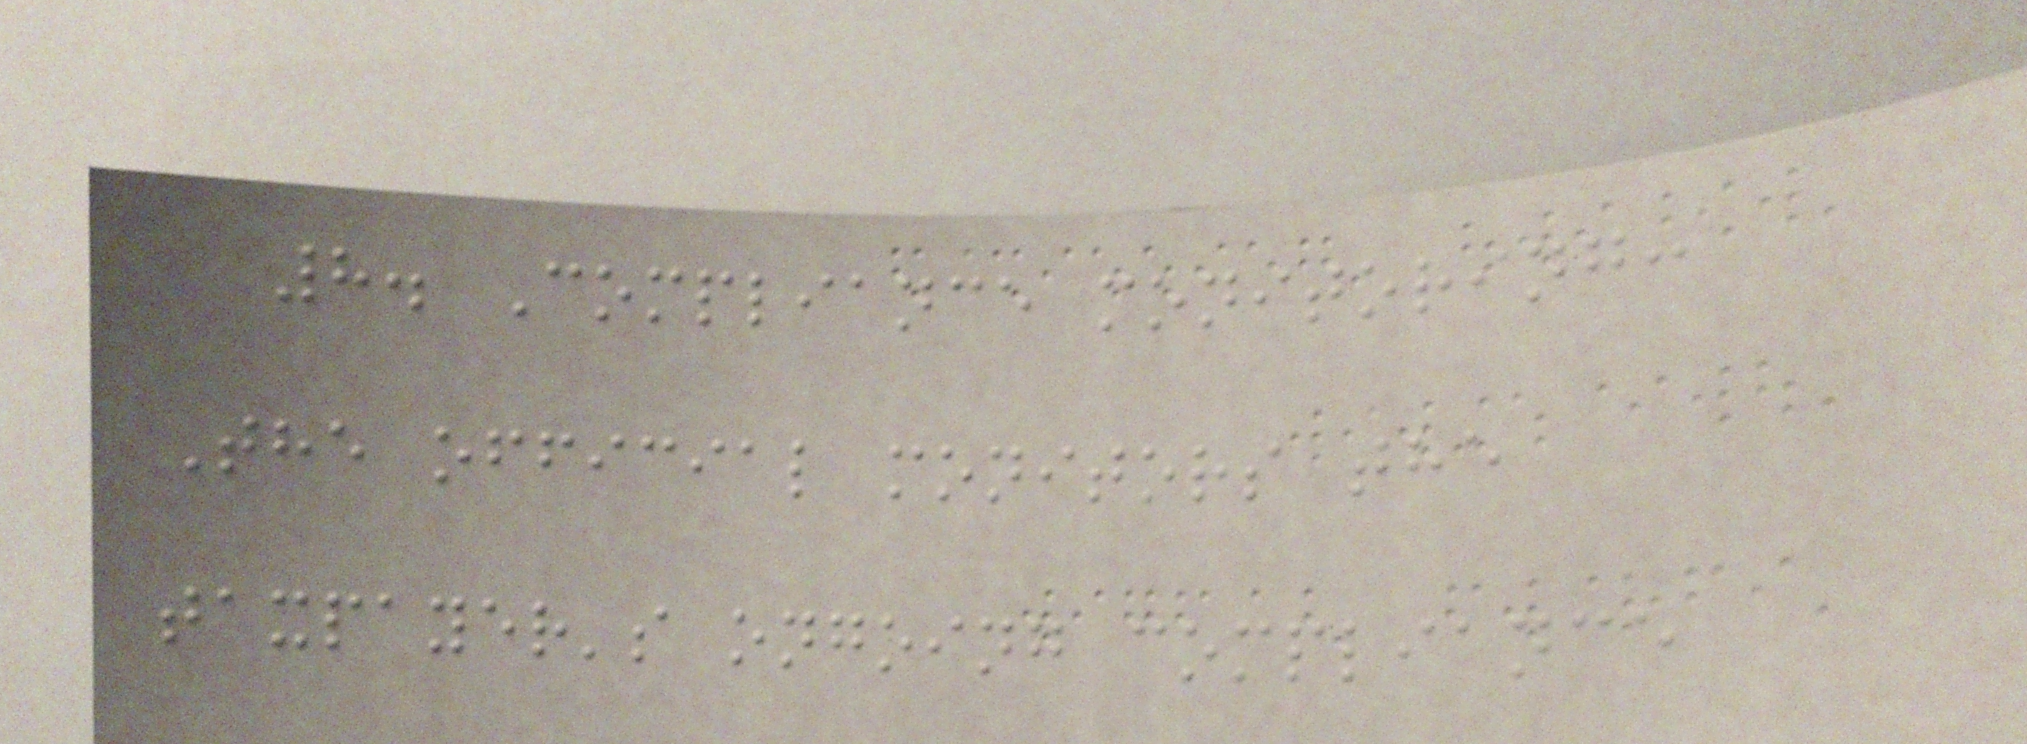8. Compliance monitoring:
The official monitors the
taxpayer's ongoing compliance
